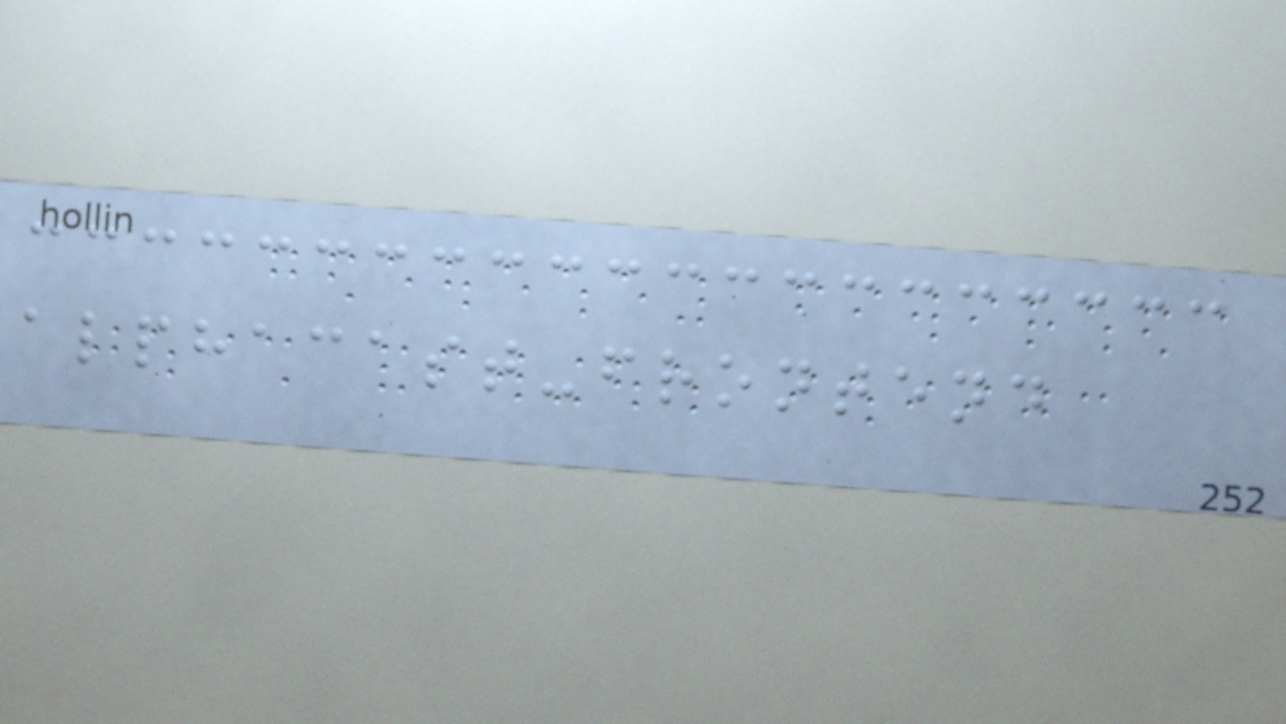alphacast-frontend
